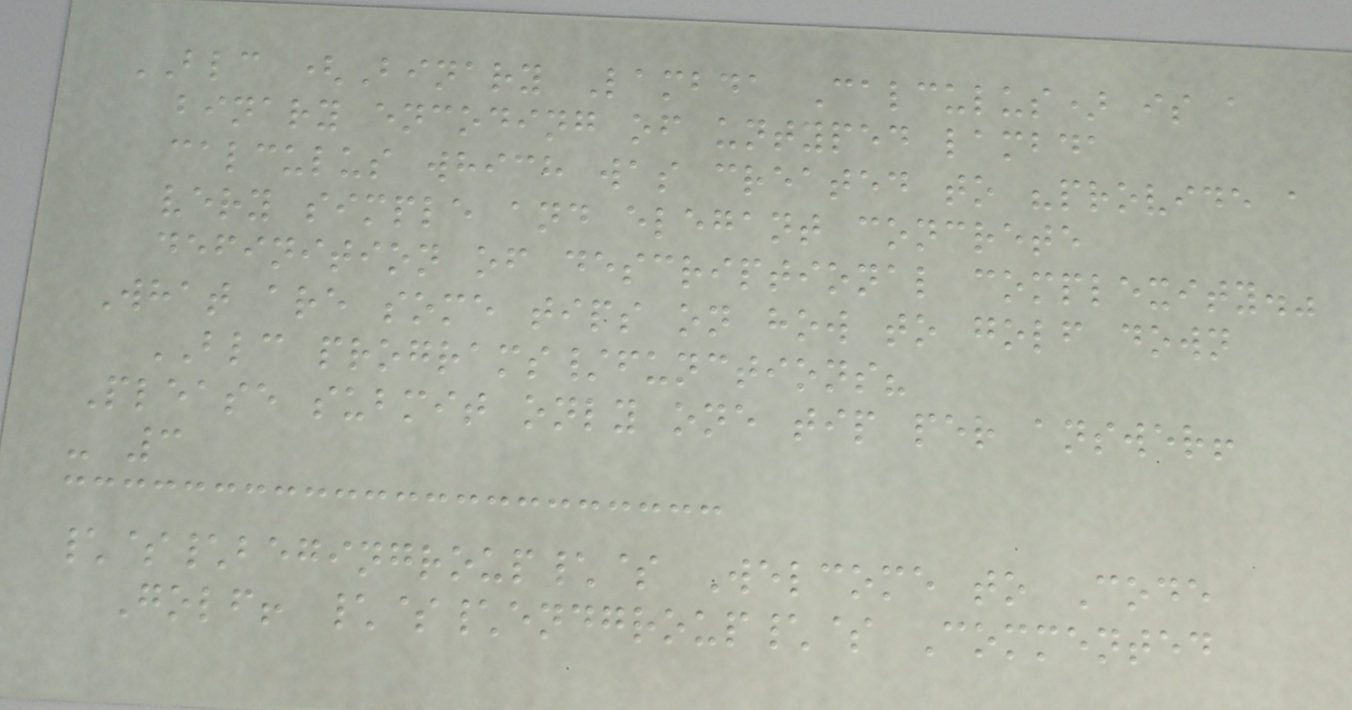BLC (Binary Lambda Calculus) is a
binary encoding of untyped lambda
calculus which was created to "provide a
very simple and elegant concrete
definition of descriptional complexity."
What are some tips on how to golf down
BLC programs/functions?
Please submit only one tip per answer!
- 3
\$\begingroup\$ Welcome to Code
Golf! \$\endgroup\$ Commented
